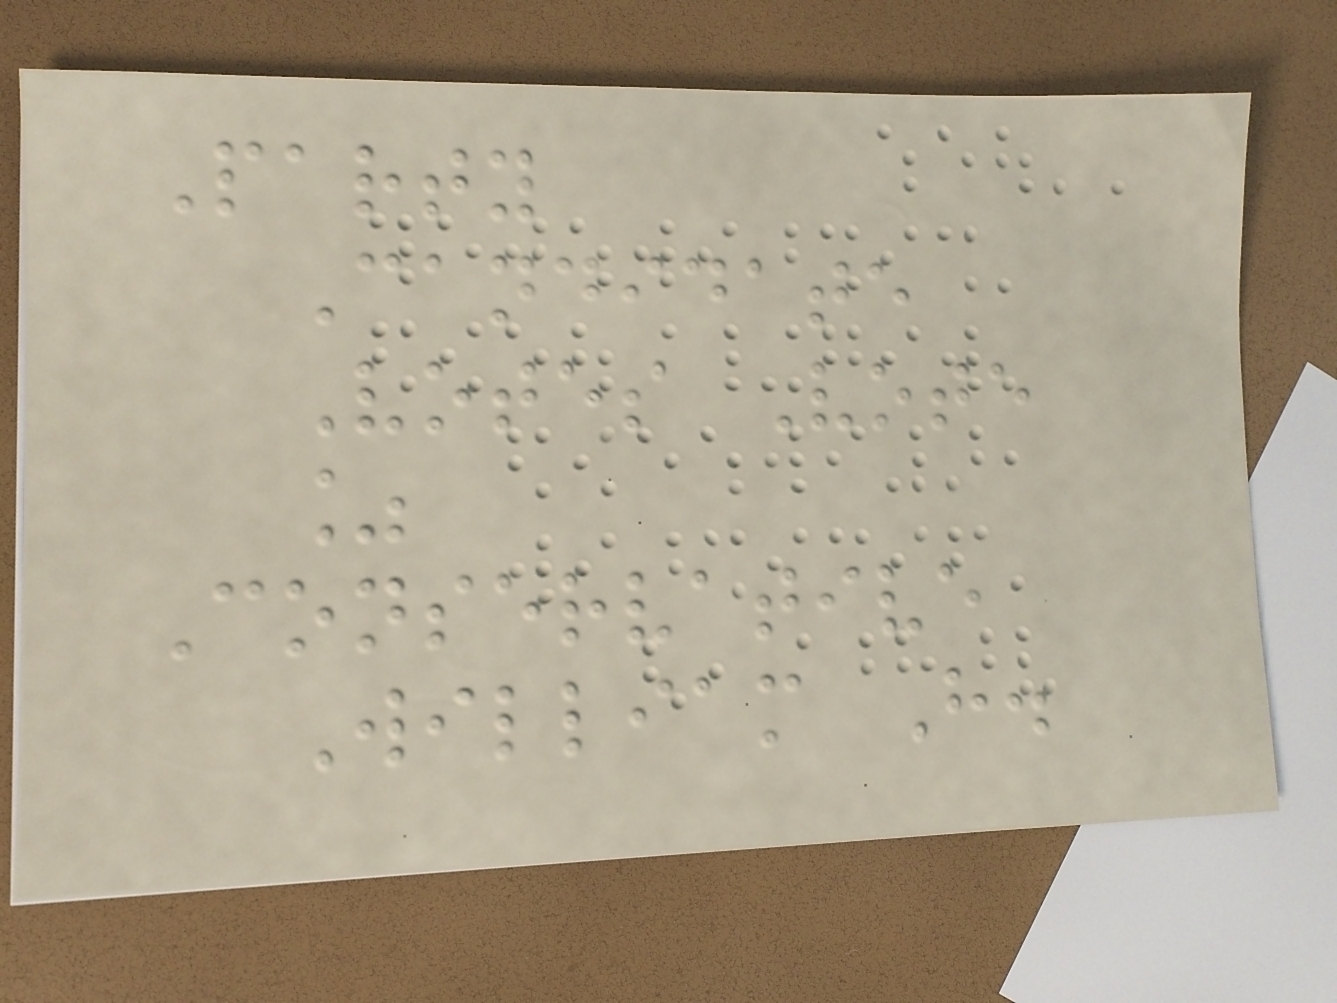Party
Candidate
Votes Vote
%
Conservative
William H.
